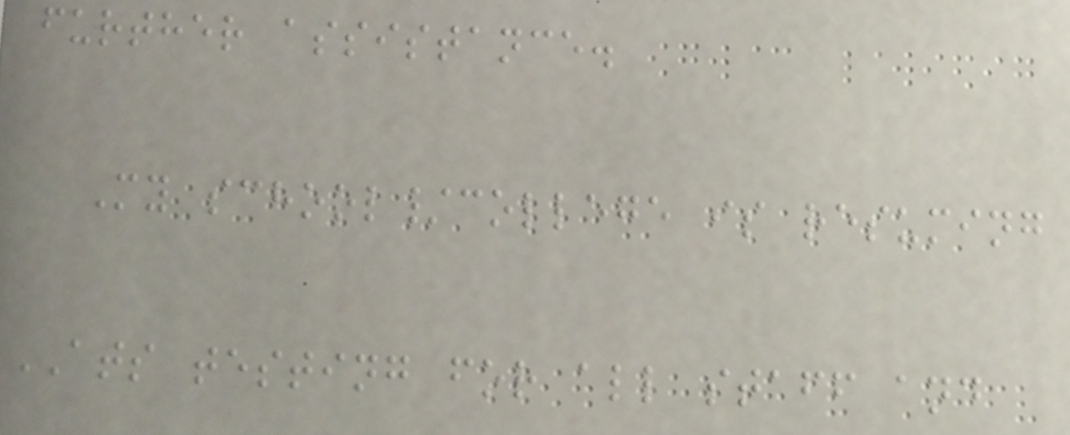further assistance.
My school/college is resuming
ATS testing for all staff and
